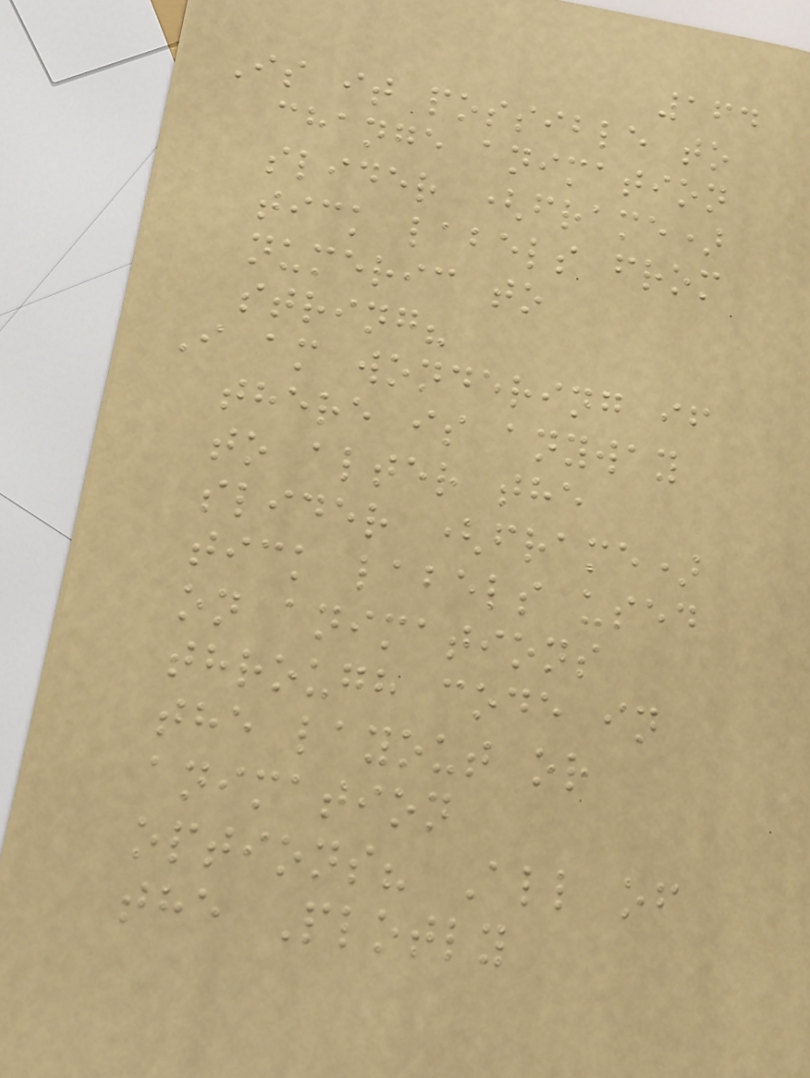164
Is it possible to
change animation
slider (frame)
tick labels from
numeric to
string?
I am wondering if
there is anyway
to alter the
slider (frame)
tick labels used
on animations
through code in
the layout or
animation
options? All of
the Plotly
